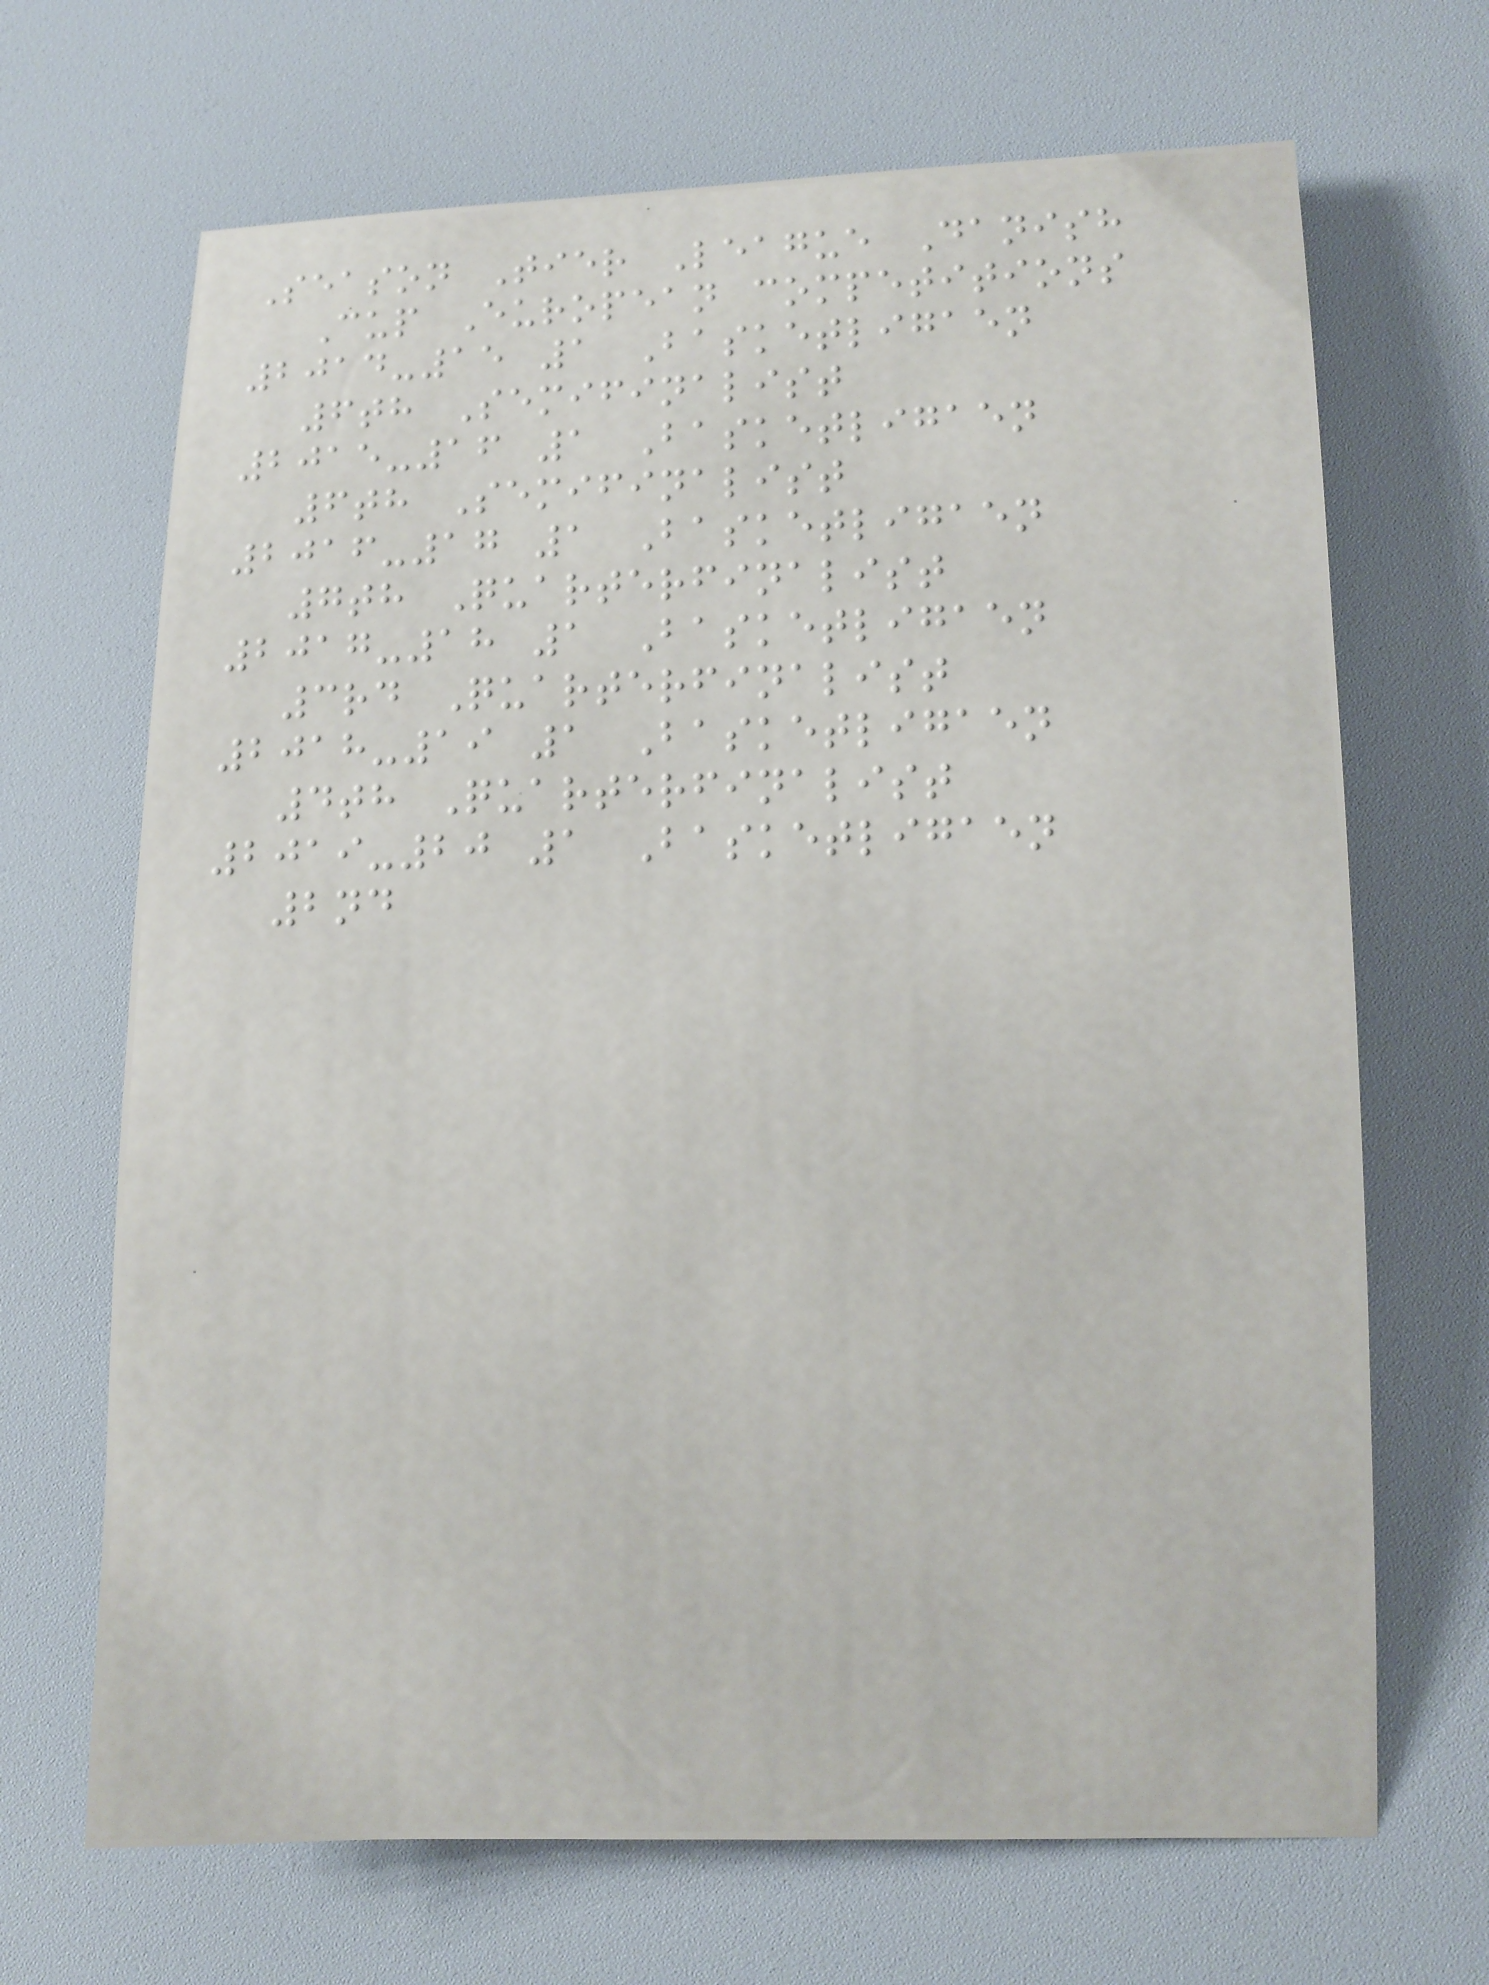Season Tier League Danish
Cup European competitions
2014-15 1 Basketligaen
6th Semifinalist
2015-16 1 Basketligaen
6th Semifinalist
2016-17 1 Basketligaen
7th Quarterfinalist
2017-18 1 Basketligaen
3rd Quarterfinalist
2018-19 1 Basketligaen
4th Quarterfinalist
2019-20 1 Basketligaen
2nd
